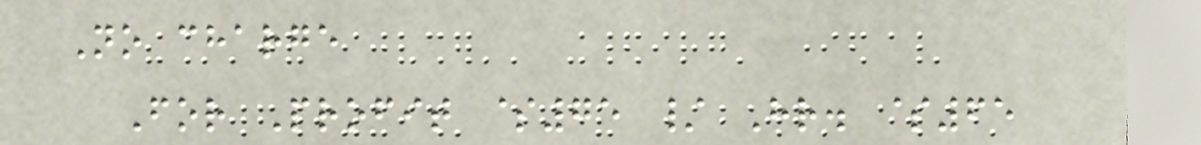No charge
For Profit $75 / Hr. $65
